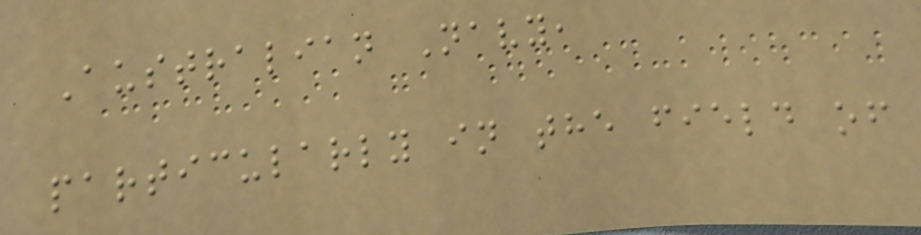Australian Navy,
particularly in the field of
